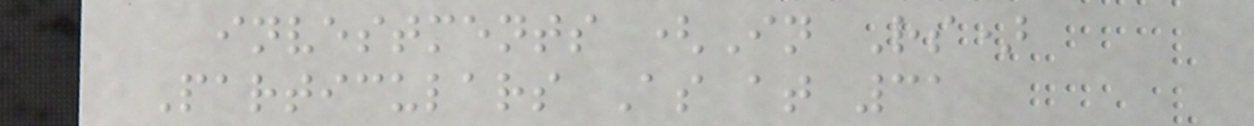investments (In Rs)
Particulars As at 31
